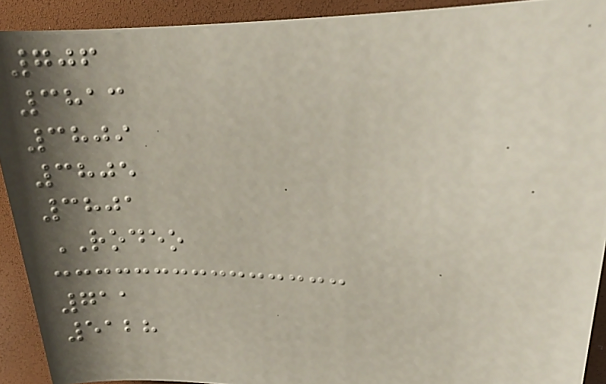706
3813
3809
3805
3801
RODEO
711
5128
